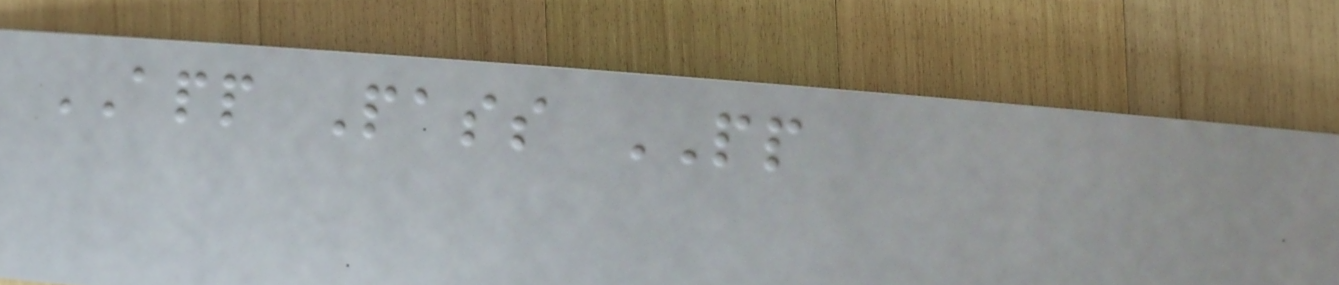APP Pass PP
